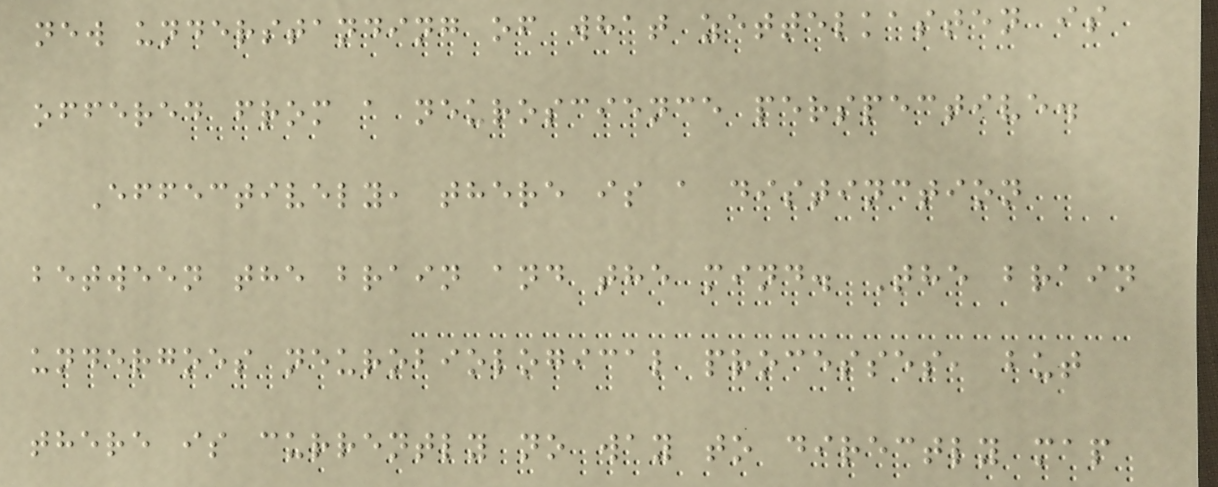new understanding of what zettelkasten is
offered from a neuroscience perspective.
Effectively, there is a distinction
between the brain and the mind. The brain
undergoes neurobiological processes, but
there is currently no way to directly map
